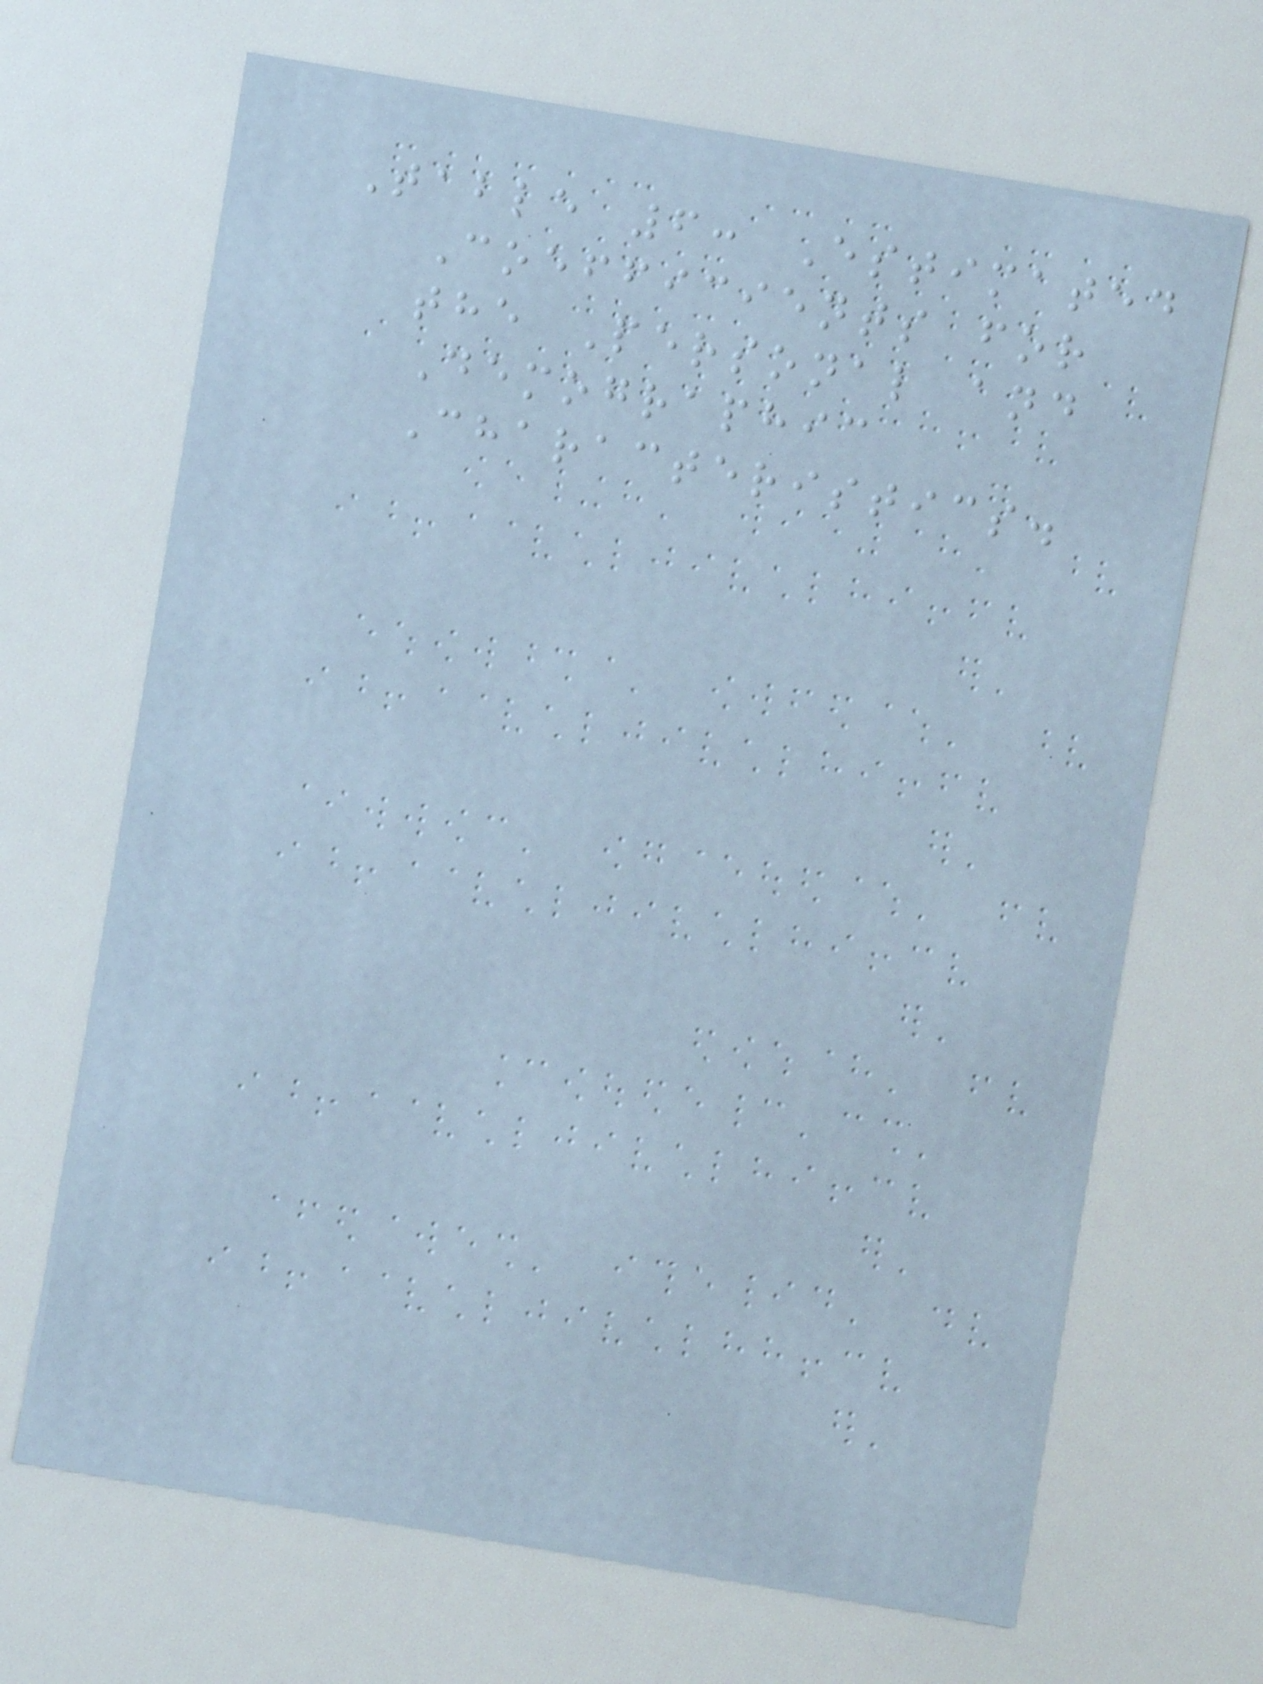Table 6: Estimated
Coefficients for
the Personal and
Demographic
Characteristics.
